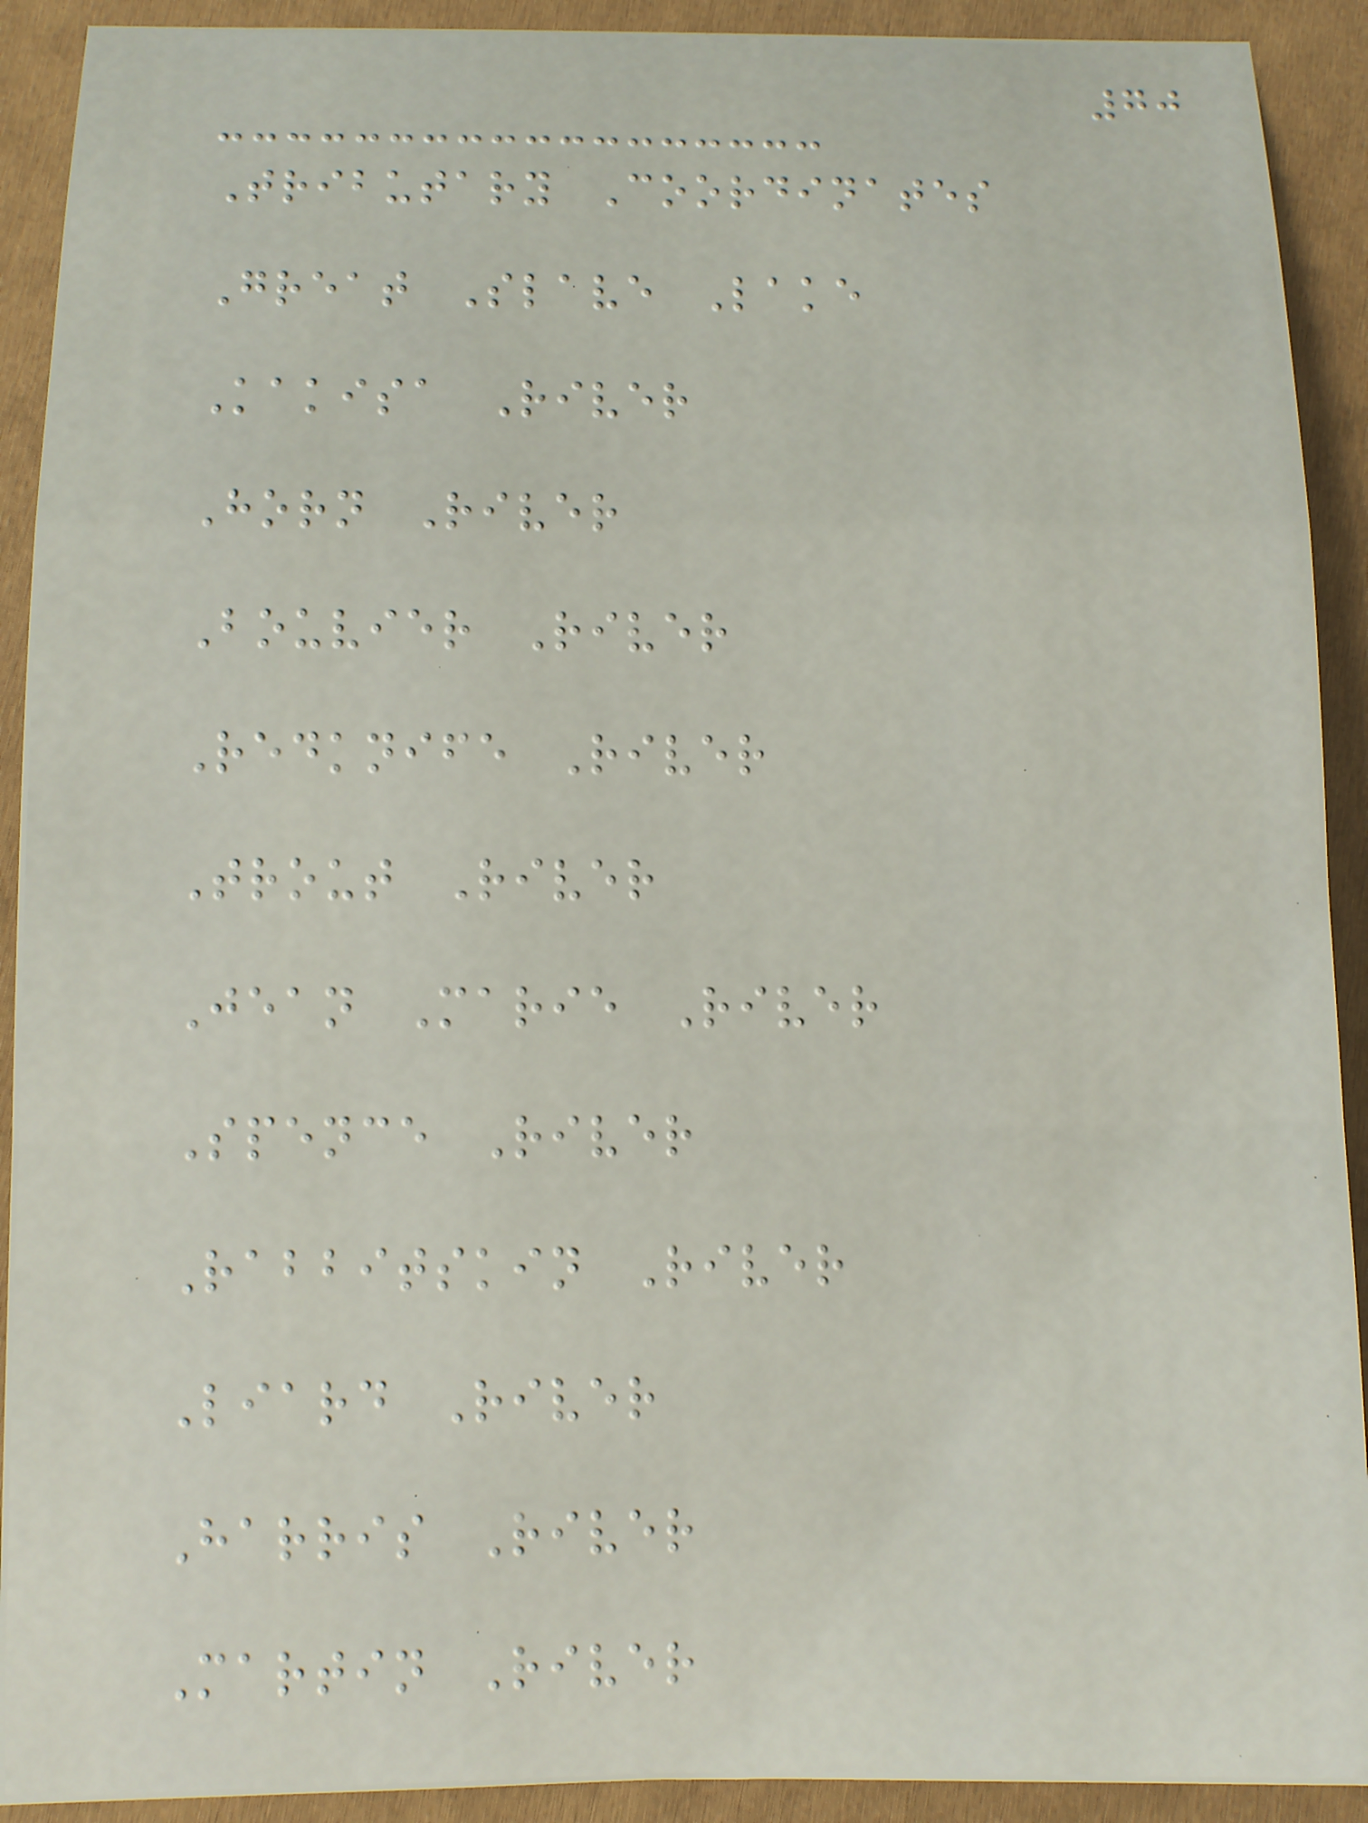70
Tributary Coordinates
Great Slave Lake
Kakisa River
Horn River
Bouvier River
Redknife River
Trout River
Jean Marie River
Spence River
Rabbitskin River
Liard River
Harris River
Martin River
